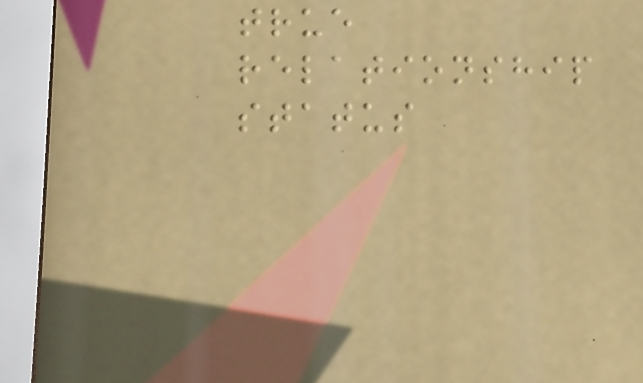true
relationship
status
